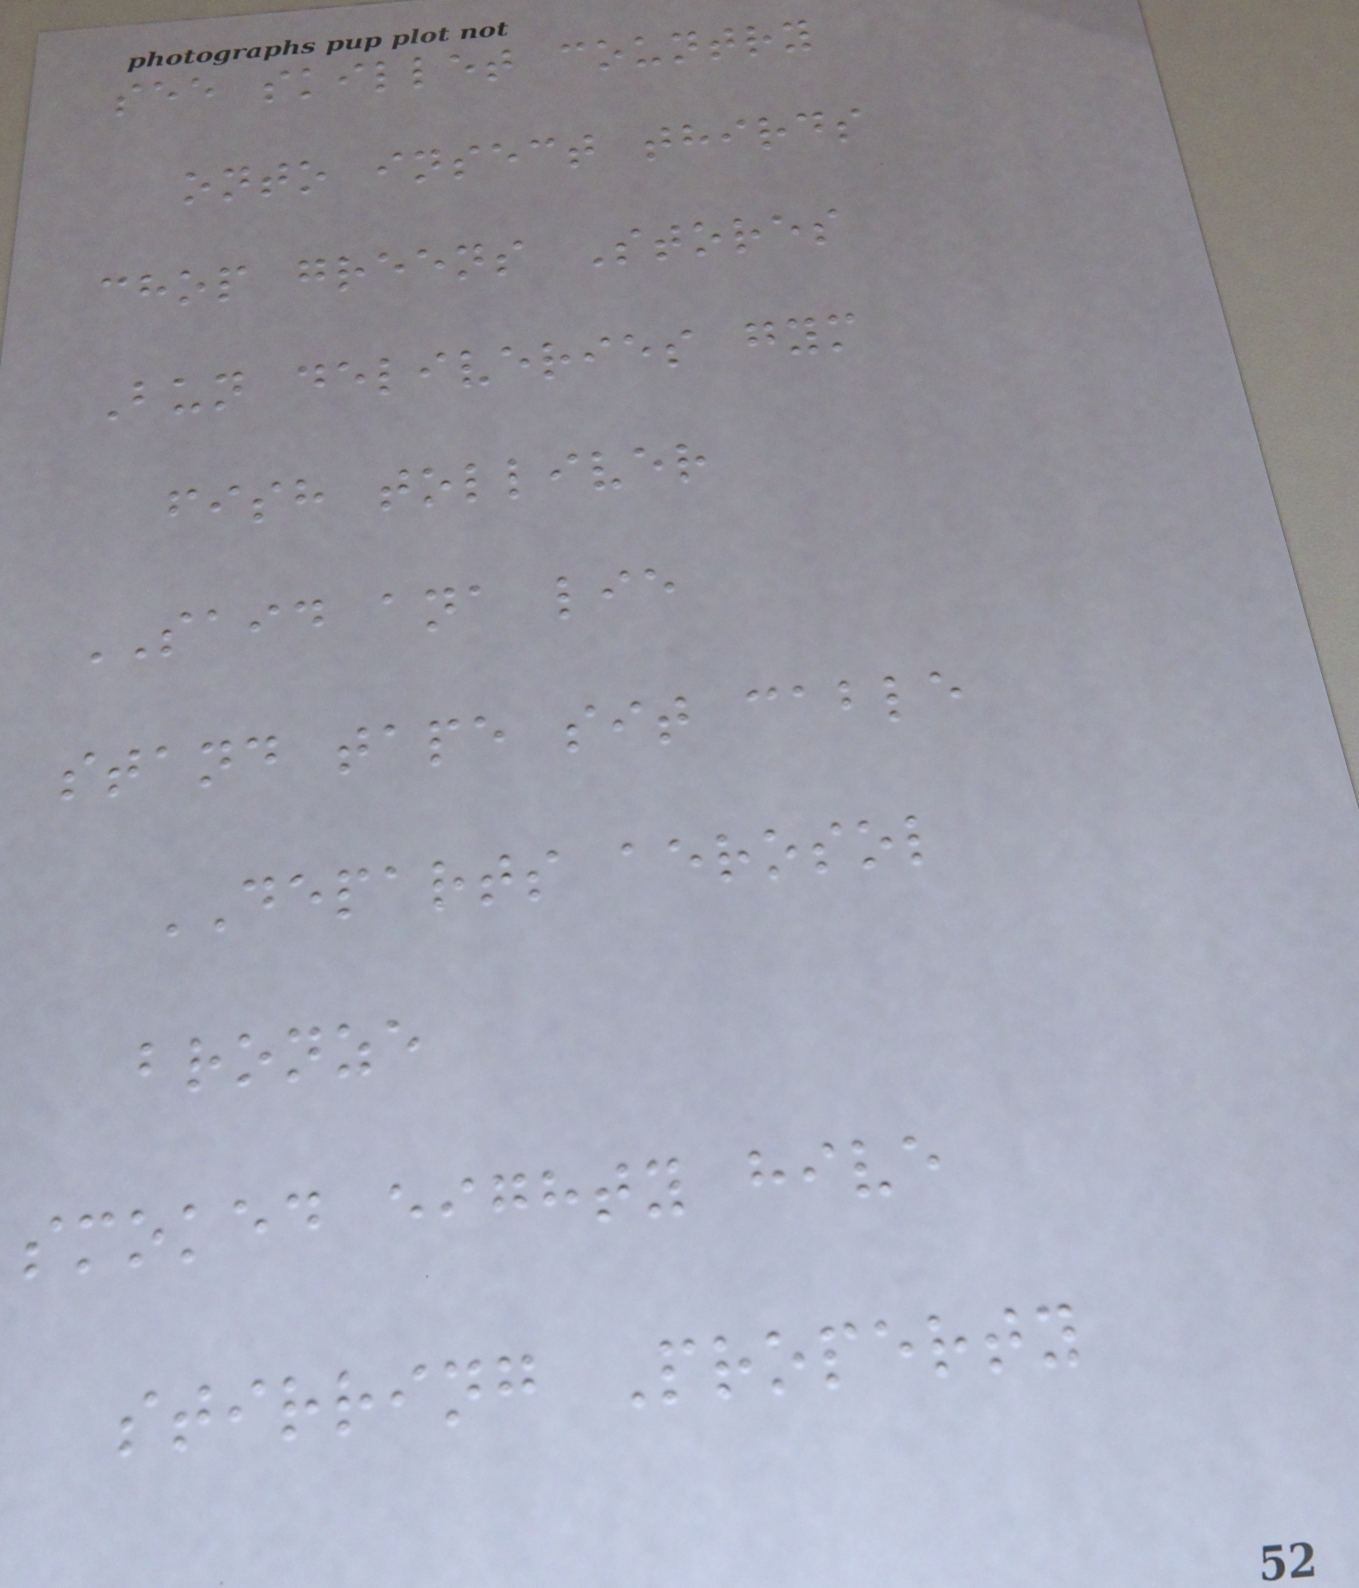see skillet country
onto insect thirds
chop greens Stores
Bun deliveries gym
fish tolliver
SAID ana lie
stand tape sit cable
DEPARTS aerosol
bronze
smoked eighty hive
stirring Property
